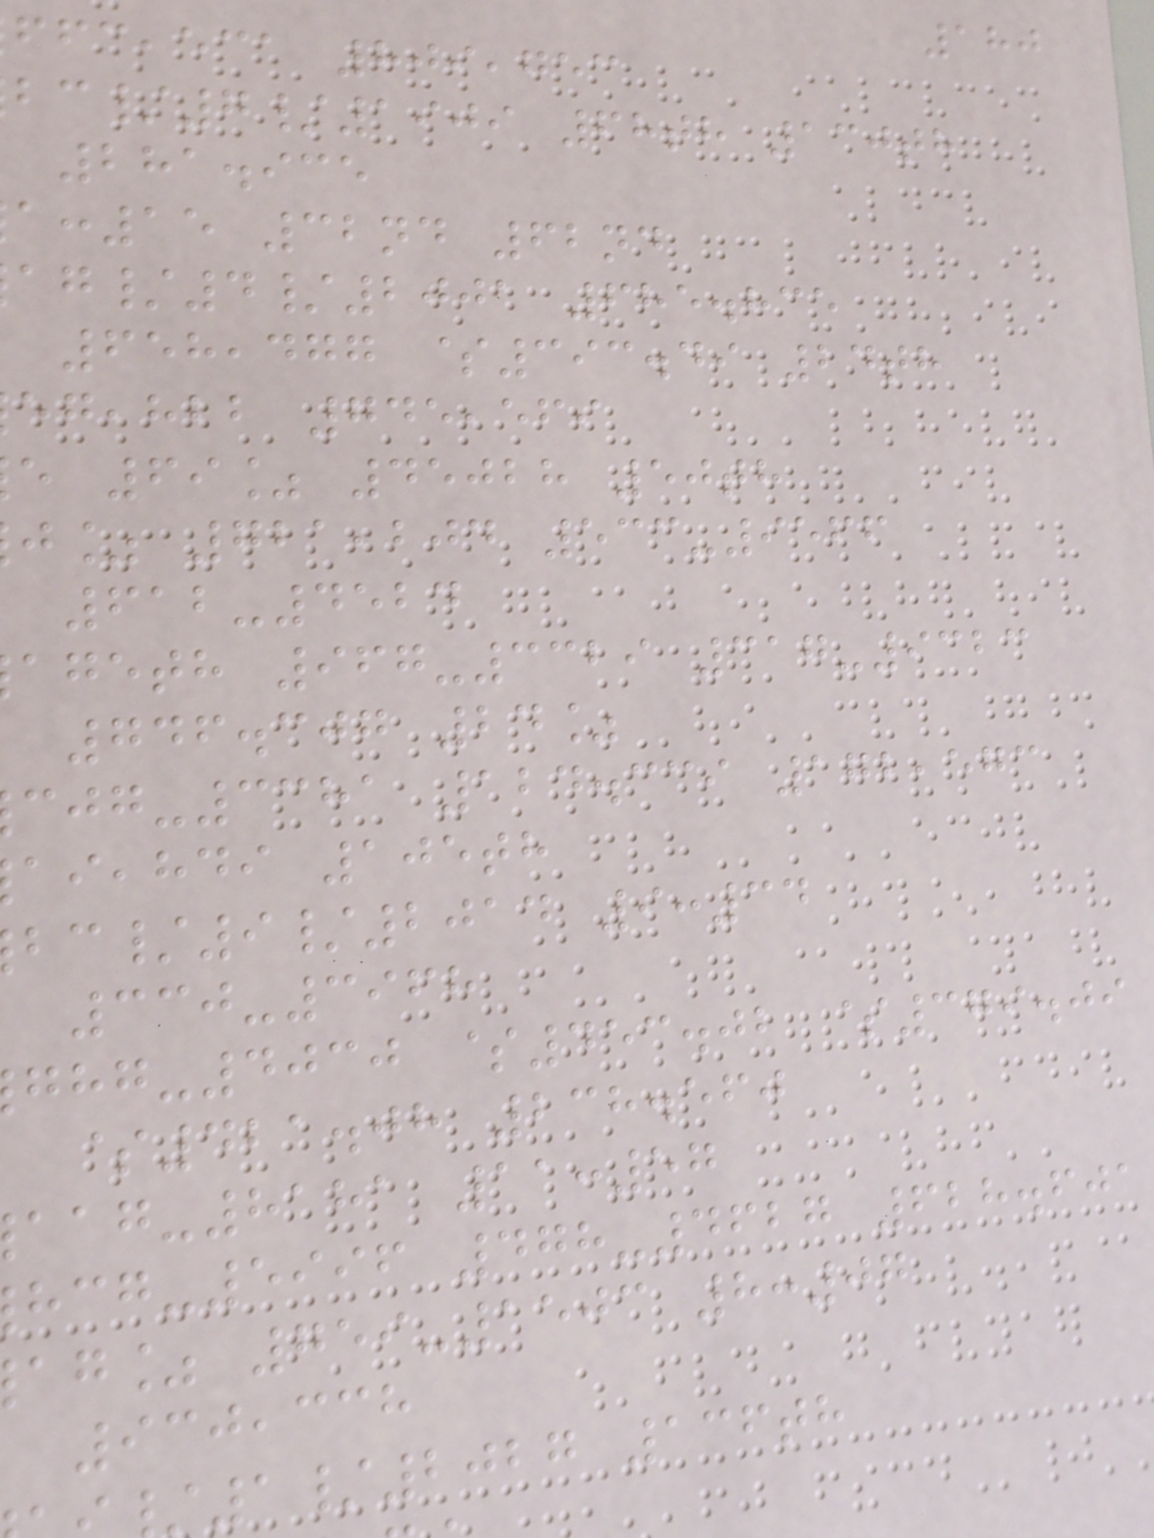180
,eca 809,753
/7/1909 68th 130th
281.935
:15 32nd 62nd
/4/2001 685.835
658,477 $393.49 24th
,hbb 745,569
e 69% 45028 50th
j% 721,204 533-9566
612-4524
ageth 967-3329 317-9323
746.307 24%
-3381 124.339 172,573
,hdi 105th
/9/2014 9:34
330-3968
-4030 $453.02 $379.09
$421.08 238.560
-8181 11:57
-5996 478-4627 628.601
ag% 759-1503 8:07
930,338
1/2027 136th
